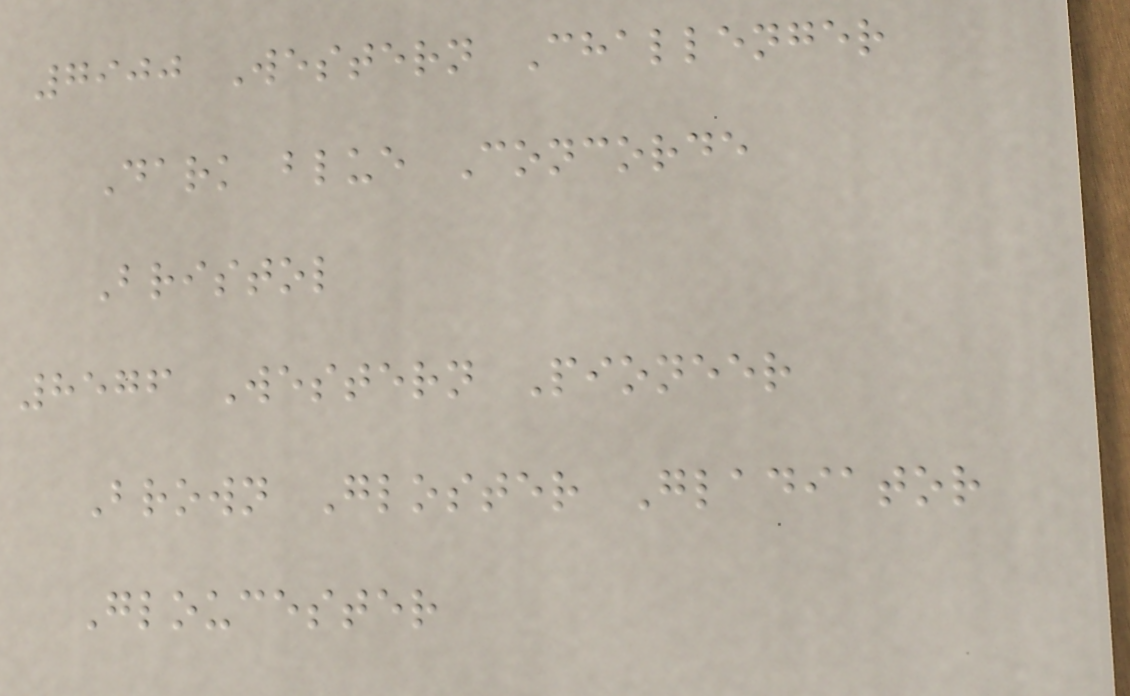7900 Western Challenger
Dark blue Concorde
Bristol
8576 Western Pioneer
Brown Gloster Gladiator
Gloucester
